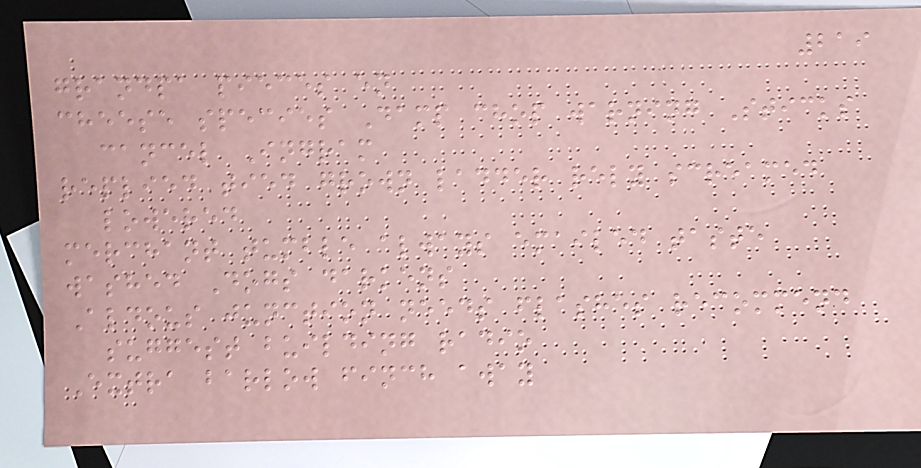219
grandpa pieces en
cheese species Damp chop warning Sticks
cancel Ingram
replied tied grown ladder rely screamed
lowered
merchant tumble always emailed taste
washed Dogs darkens
Aldous junction needs flashes recommend
suggest building radio
Extra barlow finch away
